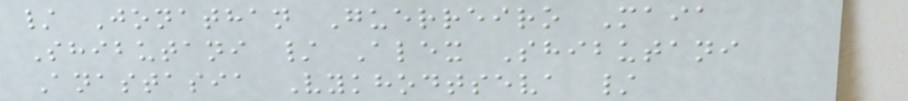/ Jonathan Guerreiro Maia
Shibutani / Alex Shibutani
Anastasia Vykhodtseva /
